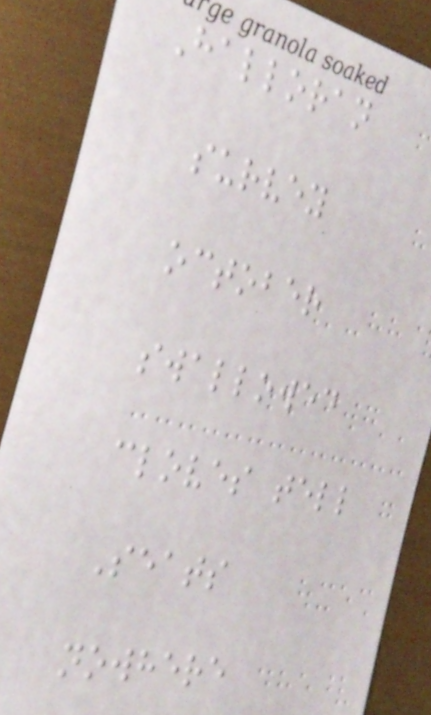Halloran
survey
october
swallowed
cloves tell
Seats
nowhere
